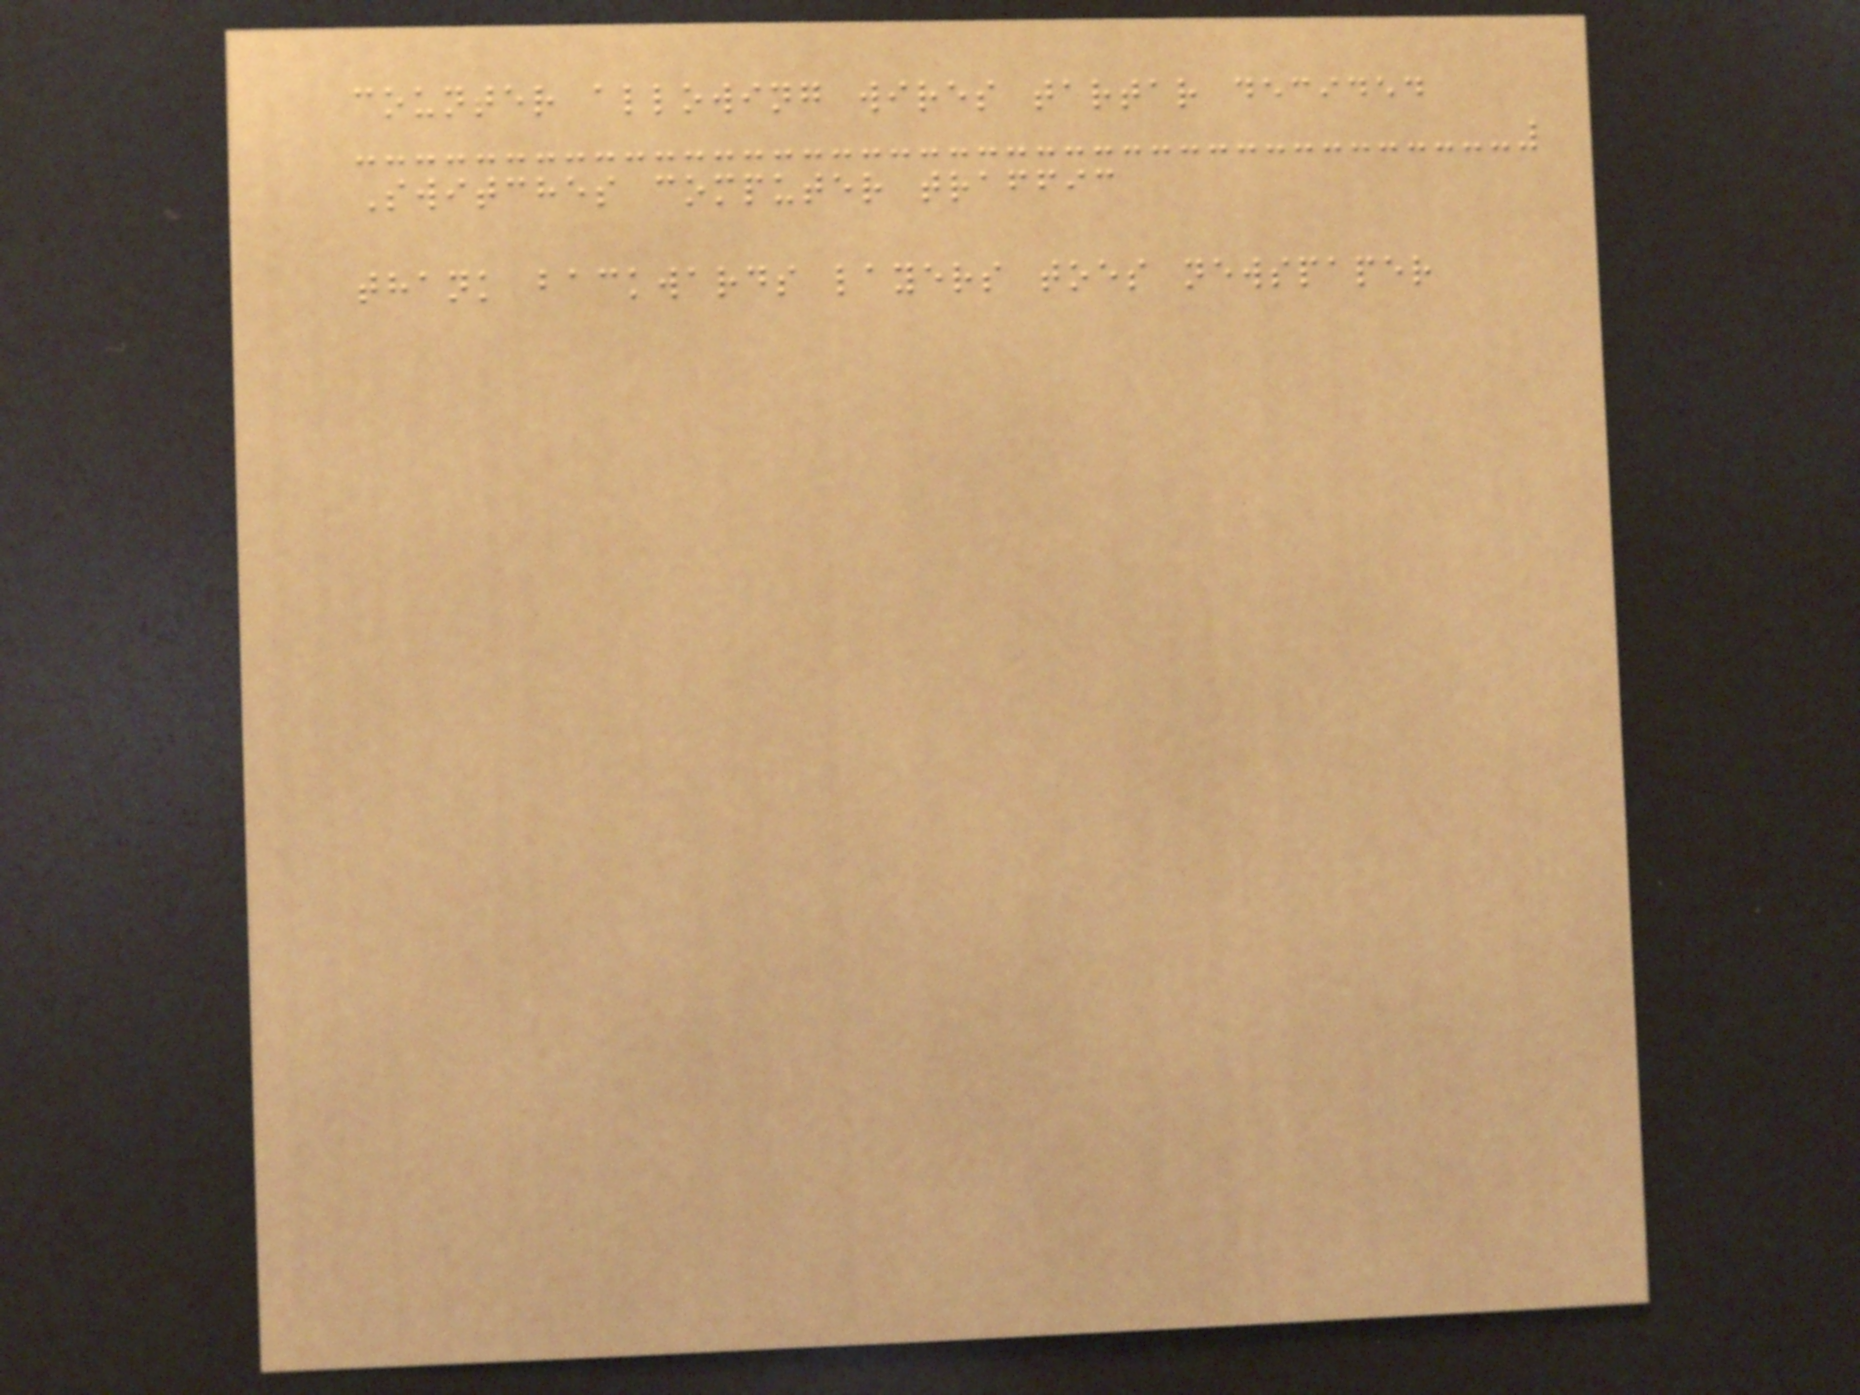counter allowing wires tartar decided
Switches computer traffic
thank backwards layers toes newspaper
